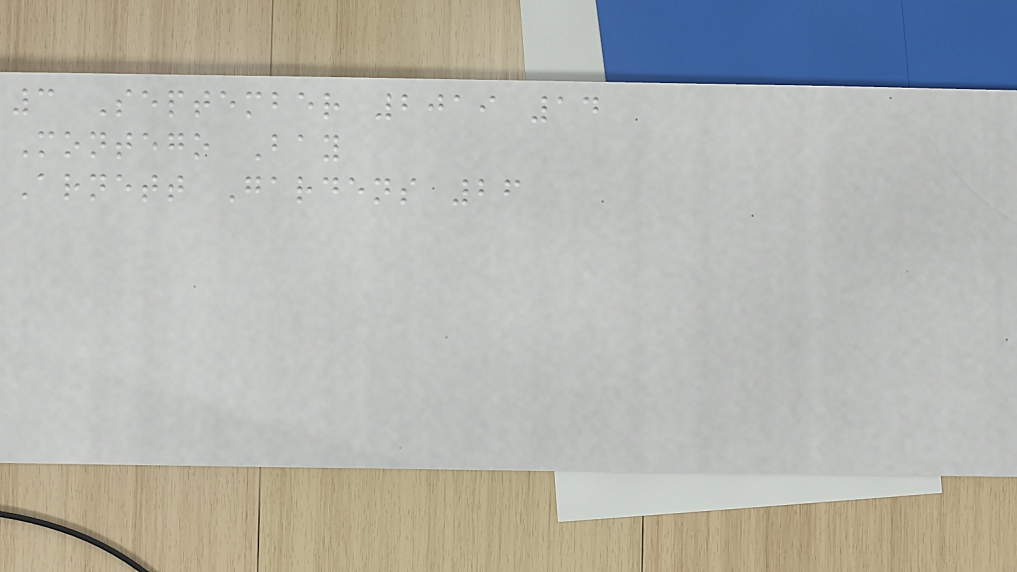3 September 2019 14
Montego Bay
Arnett Gardens 26
